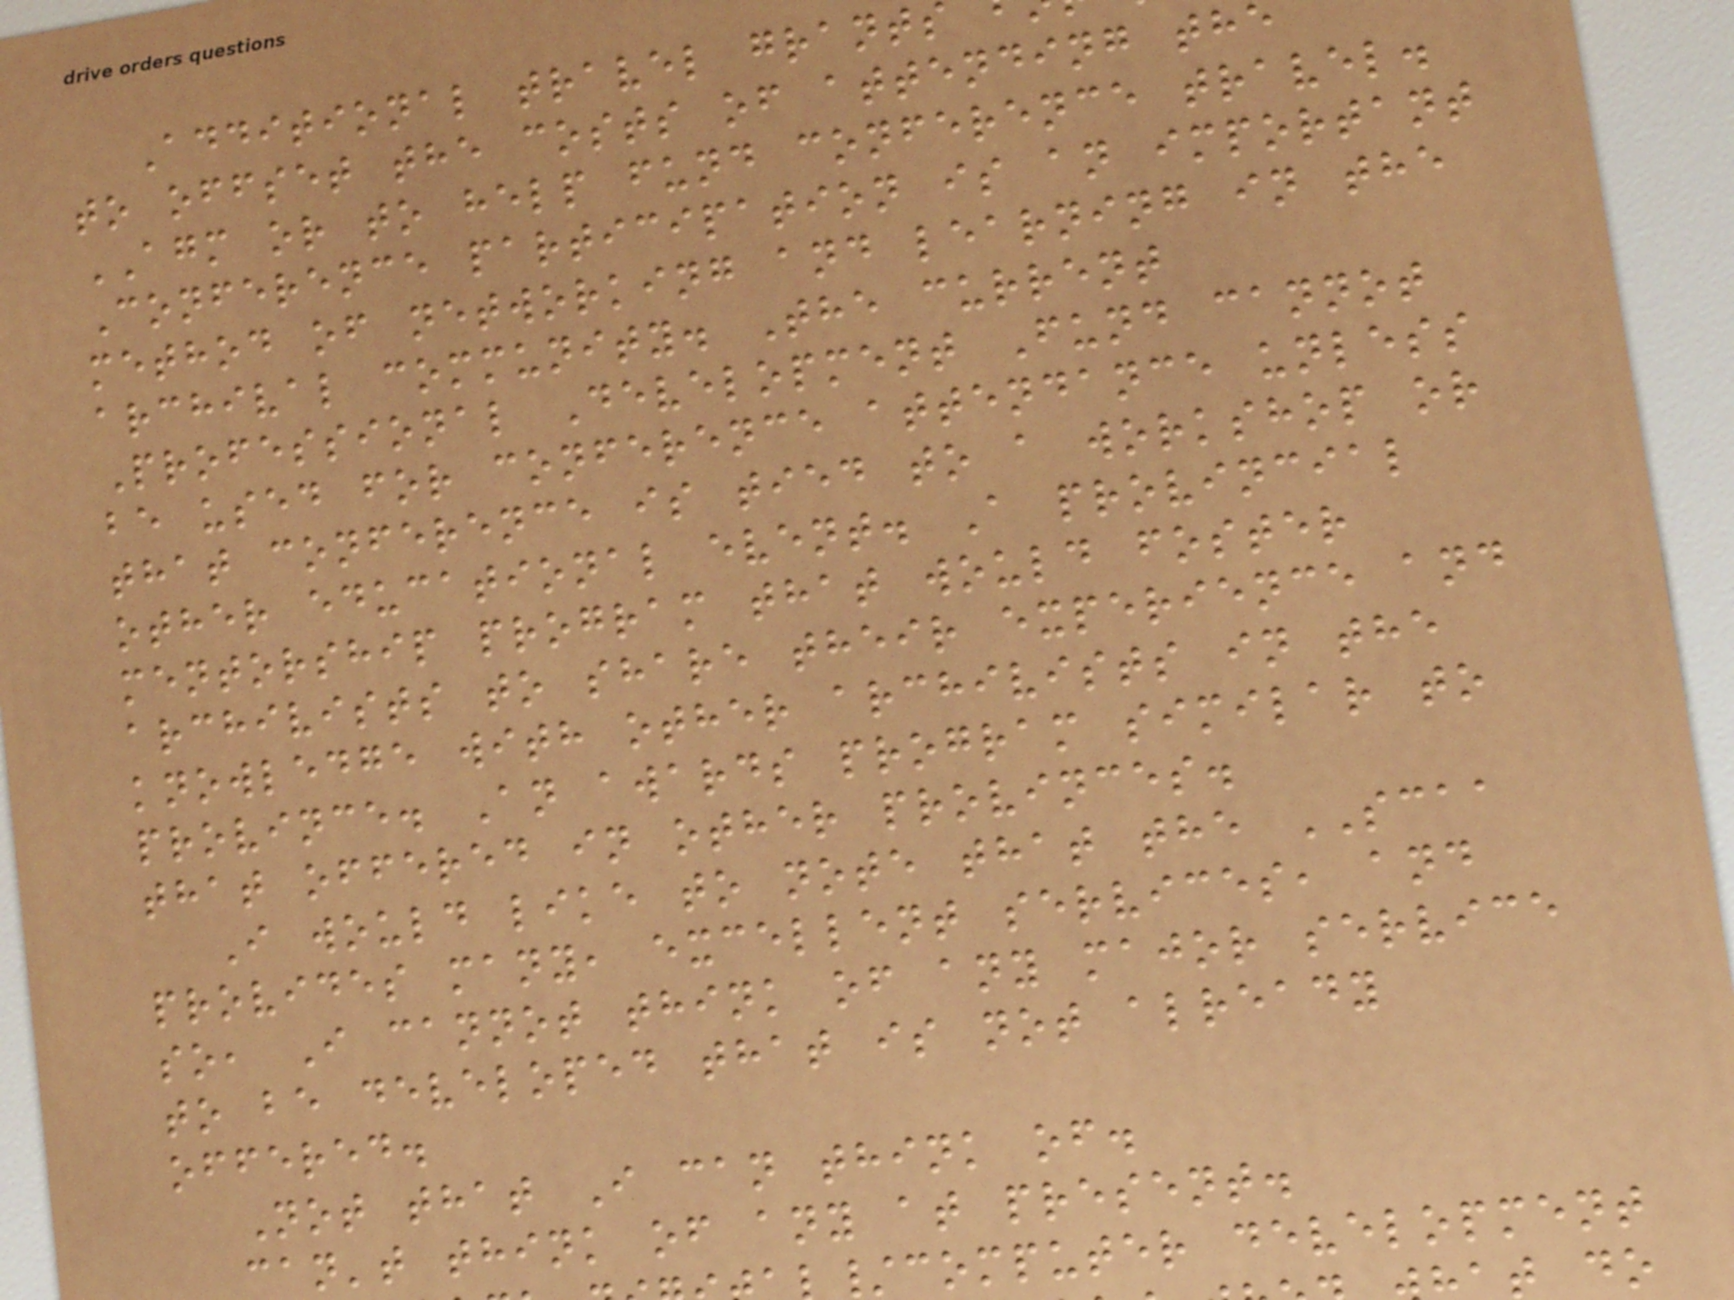Additional travel grants
to offset the costs of attending the
AGM or to help fund conference travel.
Conference participation is an important
method of networking and learning in the
archival community. The current
Professional Development Fund cannot
be used for conference attendance unless
that conference is tied to a workshop or
other educational event. A provincial
mentorship program that would foster
archivists to share their experience and
knowledge with other archivists in the
province. An awards program similar to
that offered in other provinces.
I would like to note that the SCAA
provides many, excellent services, and
so, I cannot think of any major service
to be developed that is not already
offered.
Not that I can think of.
can't think of any at present.
/computer development
